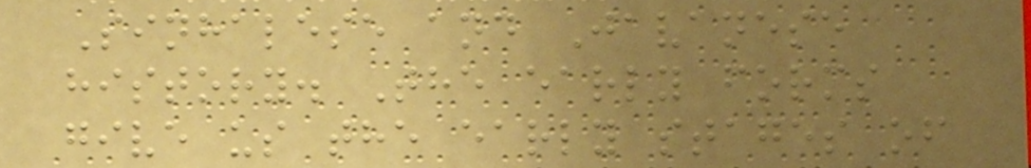Sinhalese and Javanese
history. The early forms
give us the early stages of
